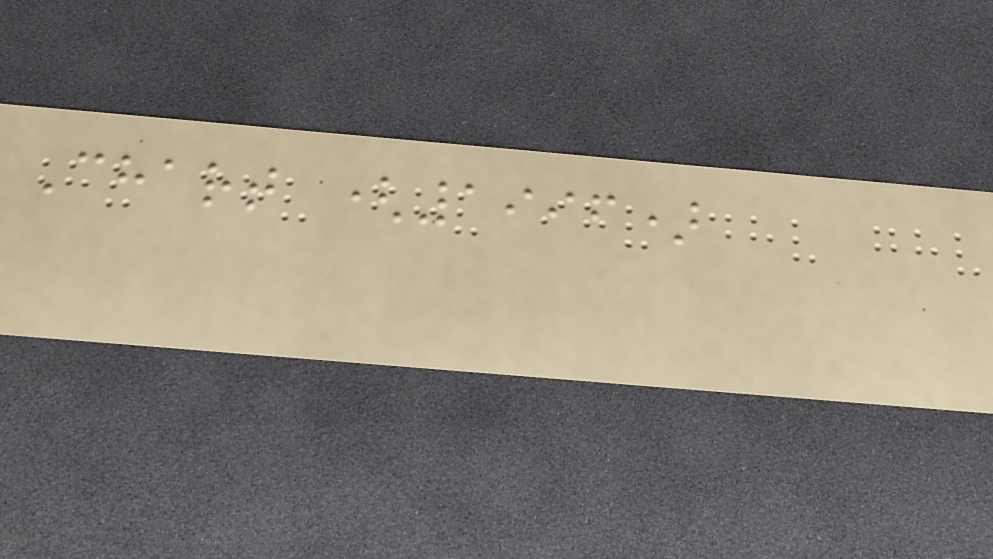Chart (1996)
